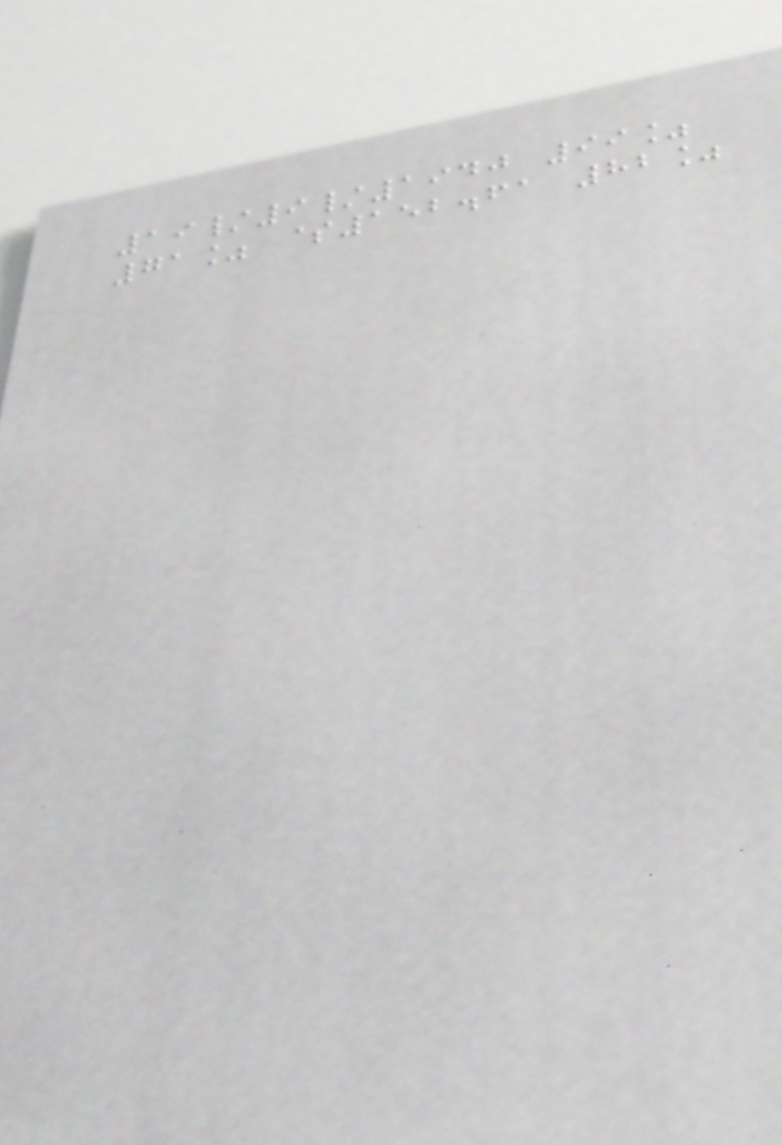19/9/1940 99%
71% $152.61 82%
